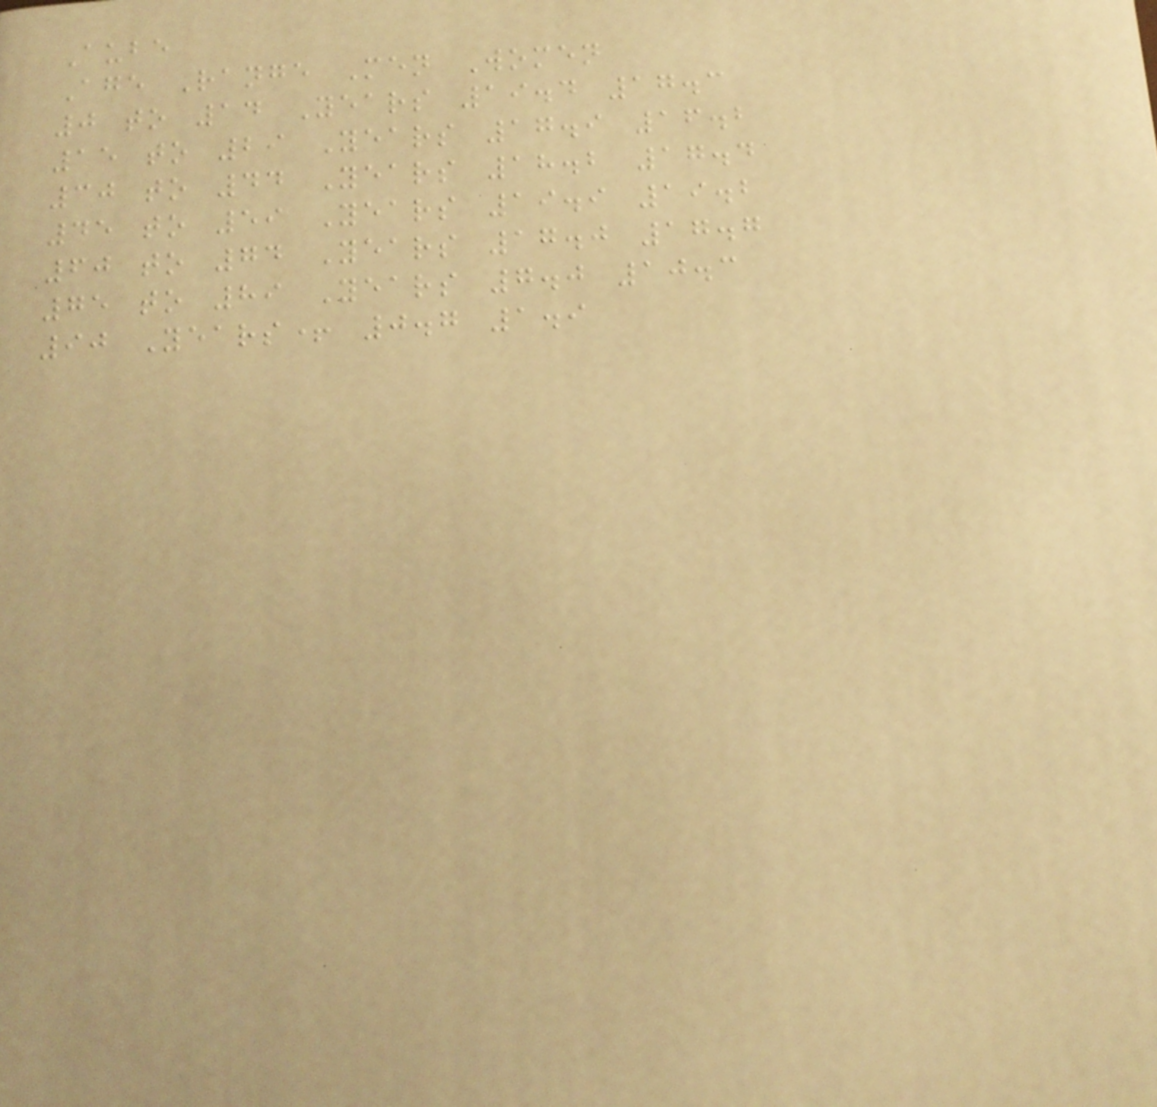Aube
Age Range Men Women
0 to 14 Years 19.4 17.3
15 to 29 Years 17.9 16.2
30 to 44 Years 18.2 17.4
45 to 59 Years 19.9 19.2
60 to 74 Years 17.0 17.7
75 to 89 Years 7.0 10.3
90 Years+ 0.7 1.9
